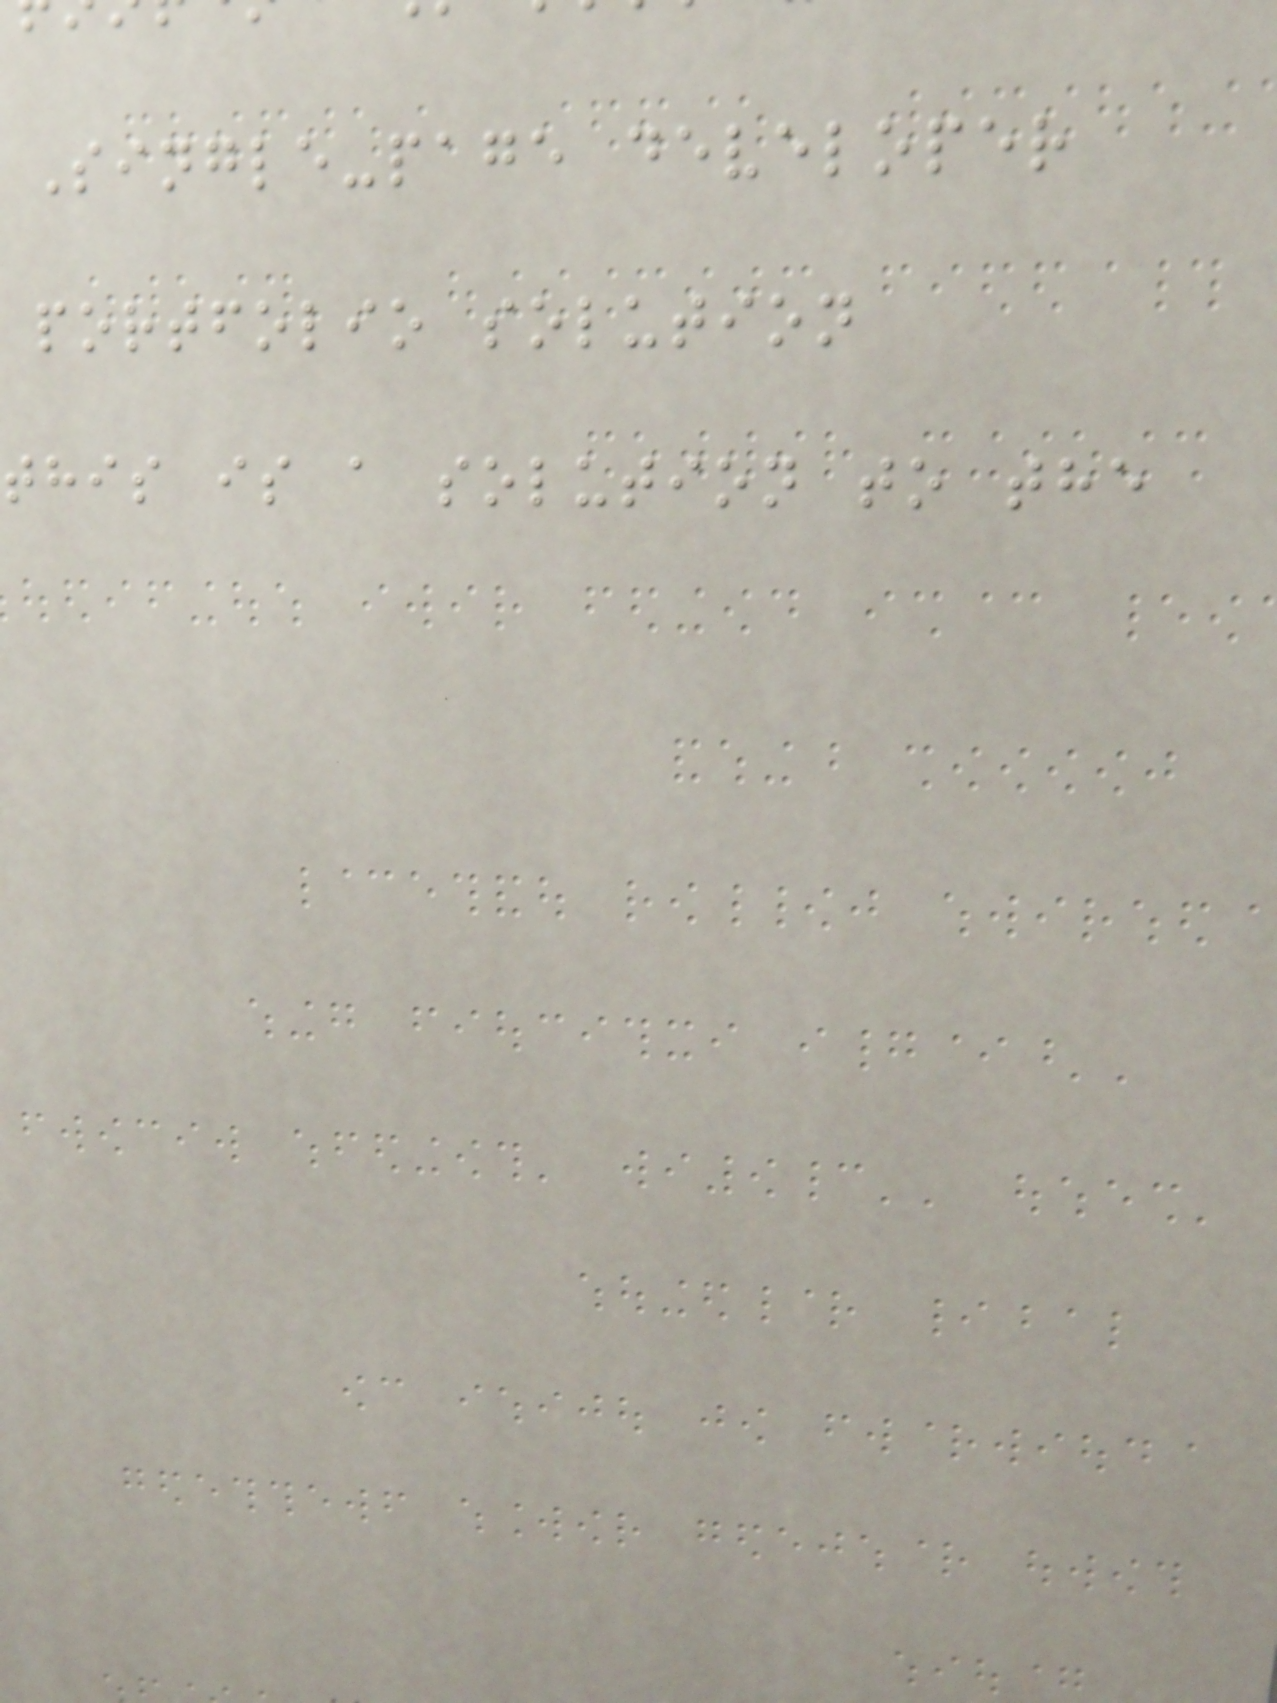Single-page developer
portfolio solution
this is a solution to the
